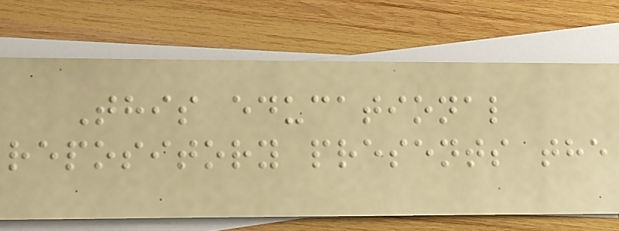This educational
repository presents the
